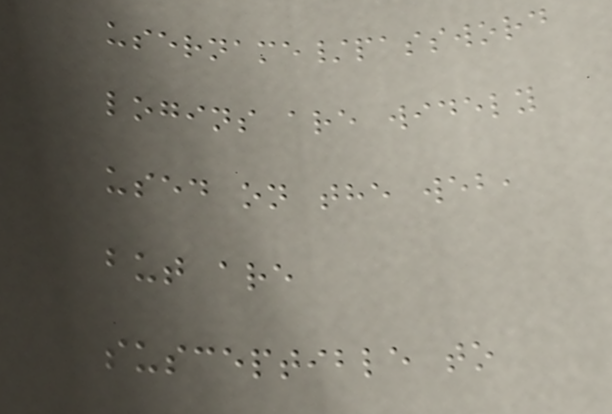username/password
logins are widely
used on the web,
but are
susceptible to
